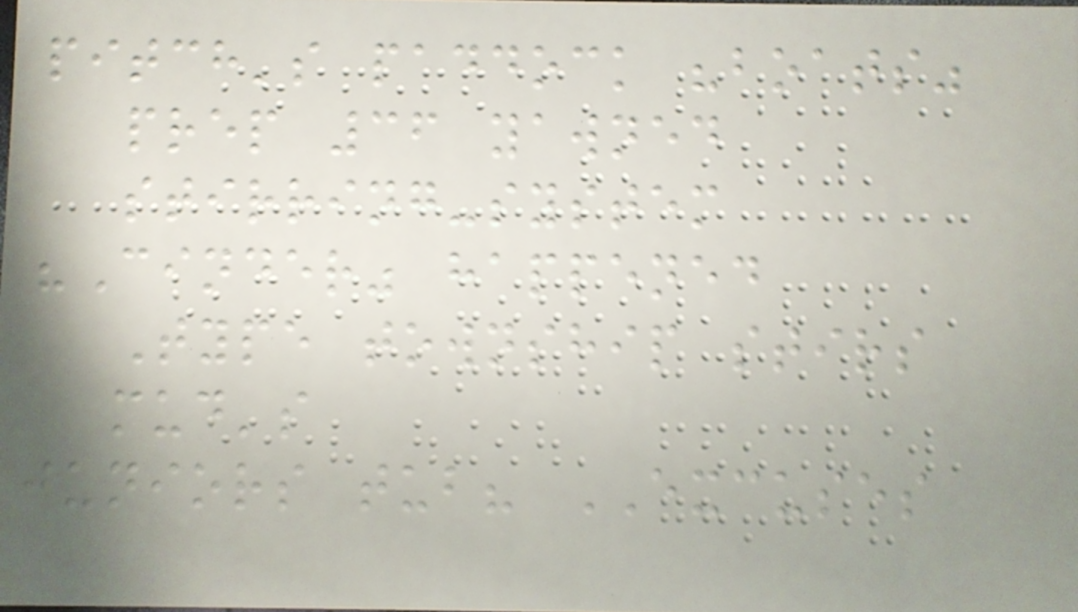pitch's paddock "boats"
prep 36 yawned
stirring-system
"Cinder" happened
Type township stirs
mud's
juniors tub? EXCUSES
